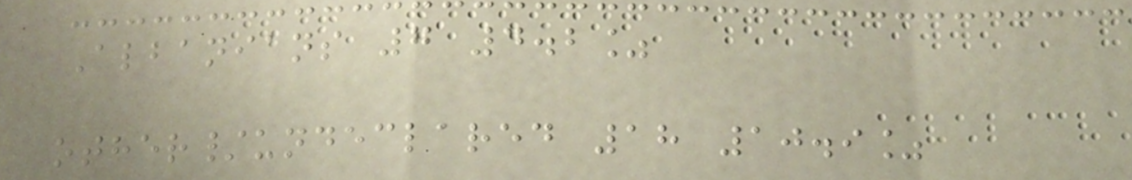Albanians 7 4.2%
other/undeclared 18 10.9%
